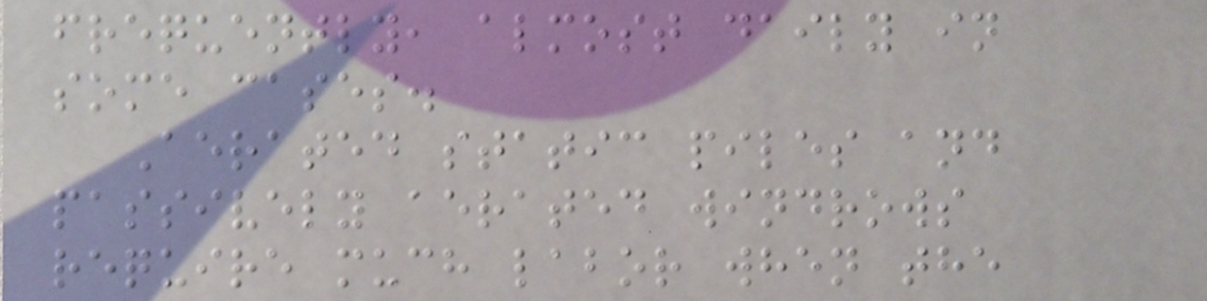frequently, almost daily in
some cases.
Aerated static piles and
passively aerated windrows
require much labor when the
